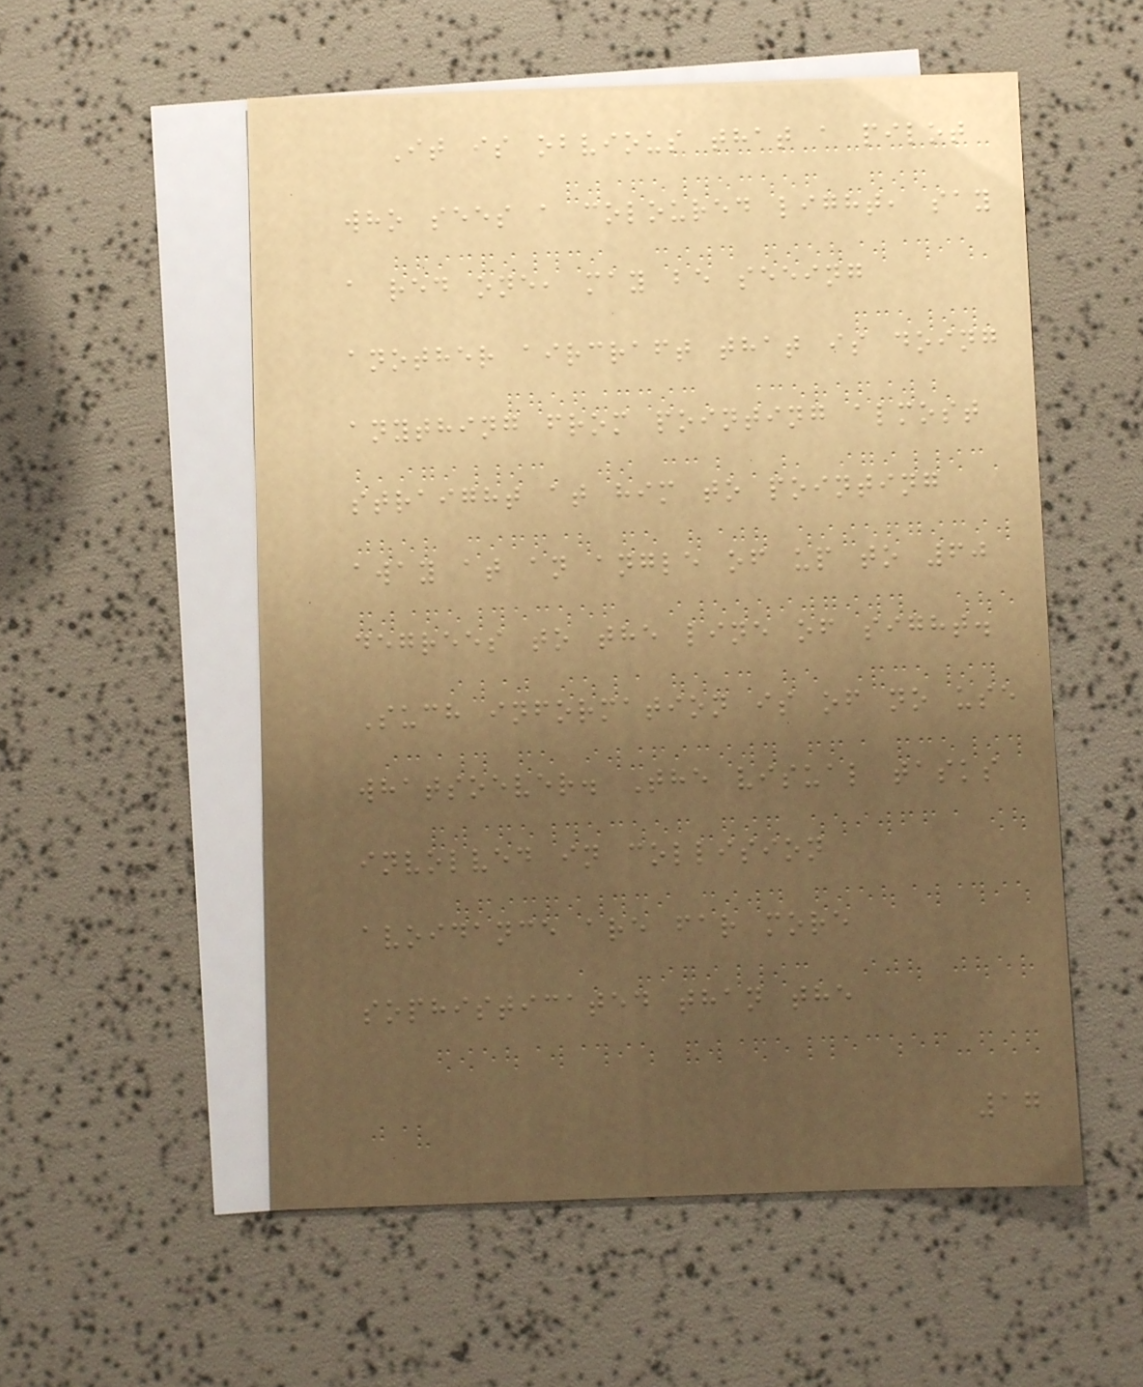It is obvious that a pilot
who sees a coloured light, say
a red one, may be seeing
another aircraft that is doing
anything from pointing almost
straight at him to pointing
away at an angle of up to 60
degrees to the line of sight.
Such information is of no use
whatsoever. The visual tasks
involved in collision
avoidance are far more
sophisticated than the
17
